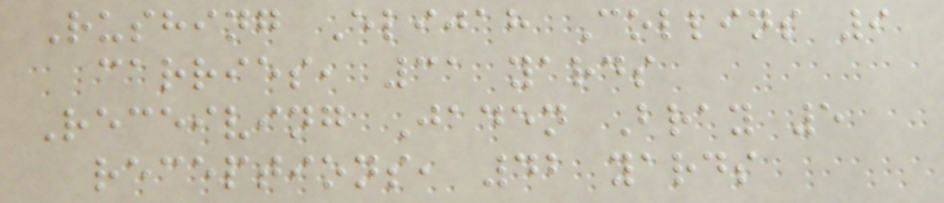Rushing Elijah Collins 9
carries, 31 yards
Receiving Jaden Bray 5
receptions, 42 yards
